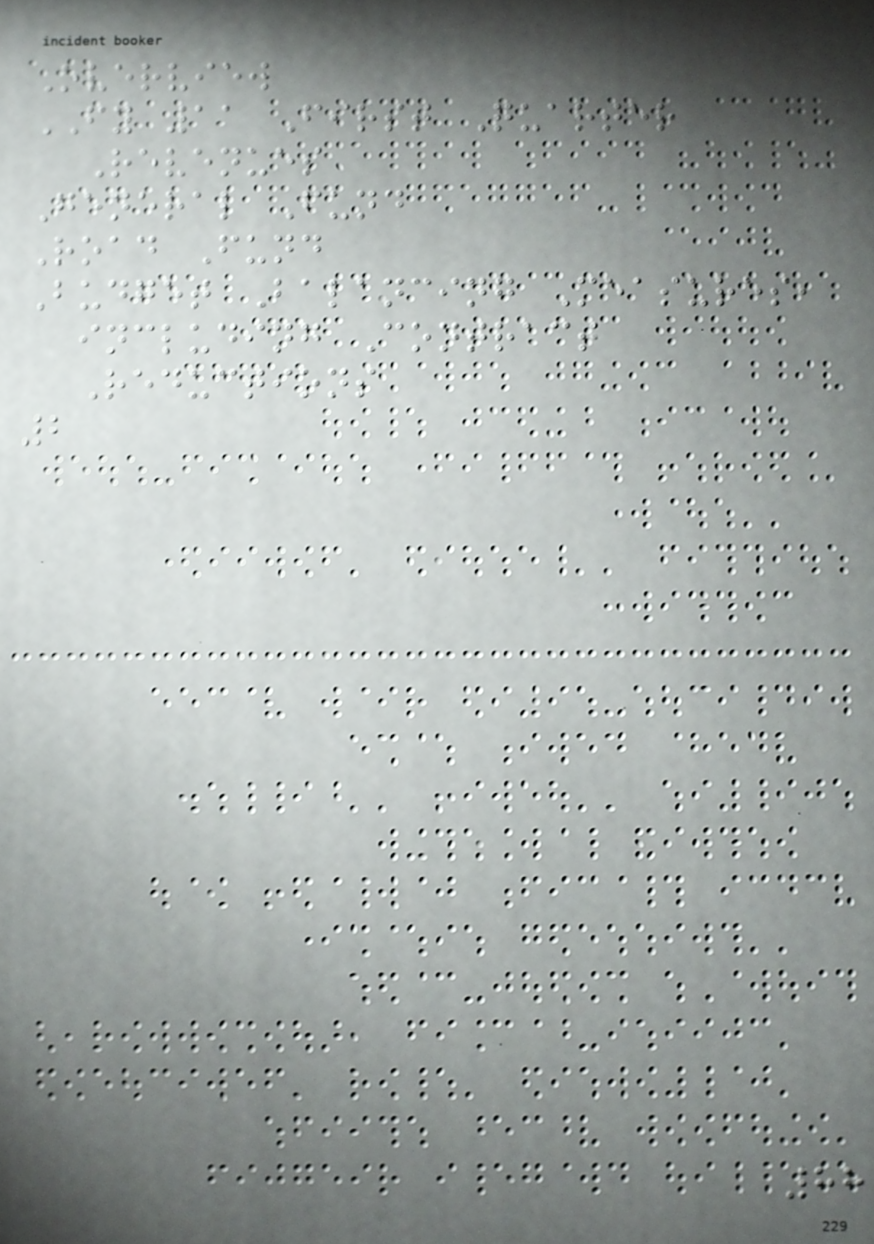Overview
FY 11 First Quarter
Revenues
General Fund
Road Fund
Budget Balancing Measures,
including Contract
Reductions
2
88
